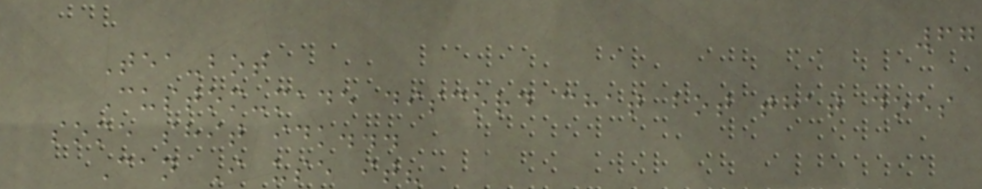67
Tea-bot
Custom-made discord chat bot that does
some shit idk...
Can I use it?
